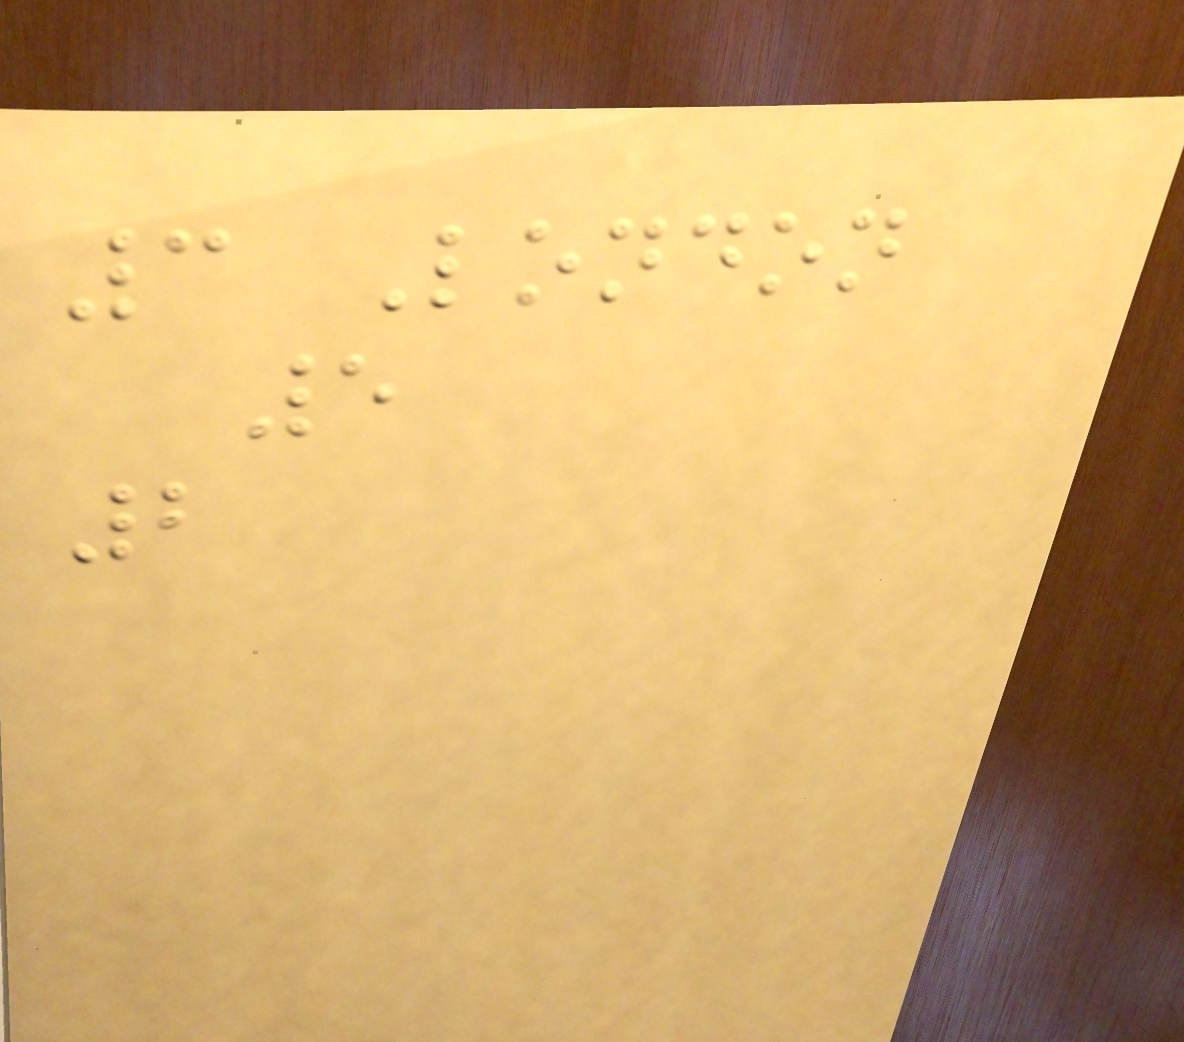3 London
5
2
